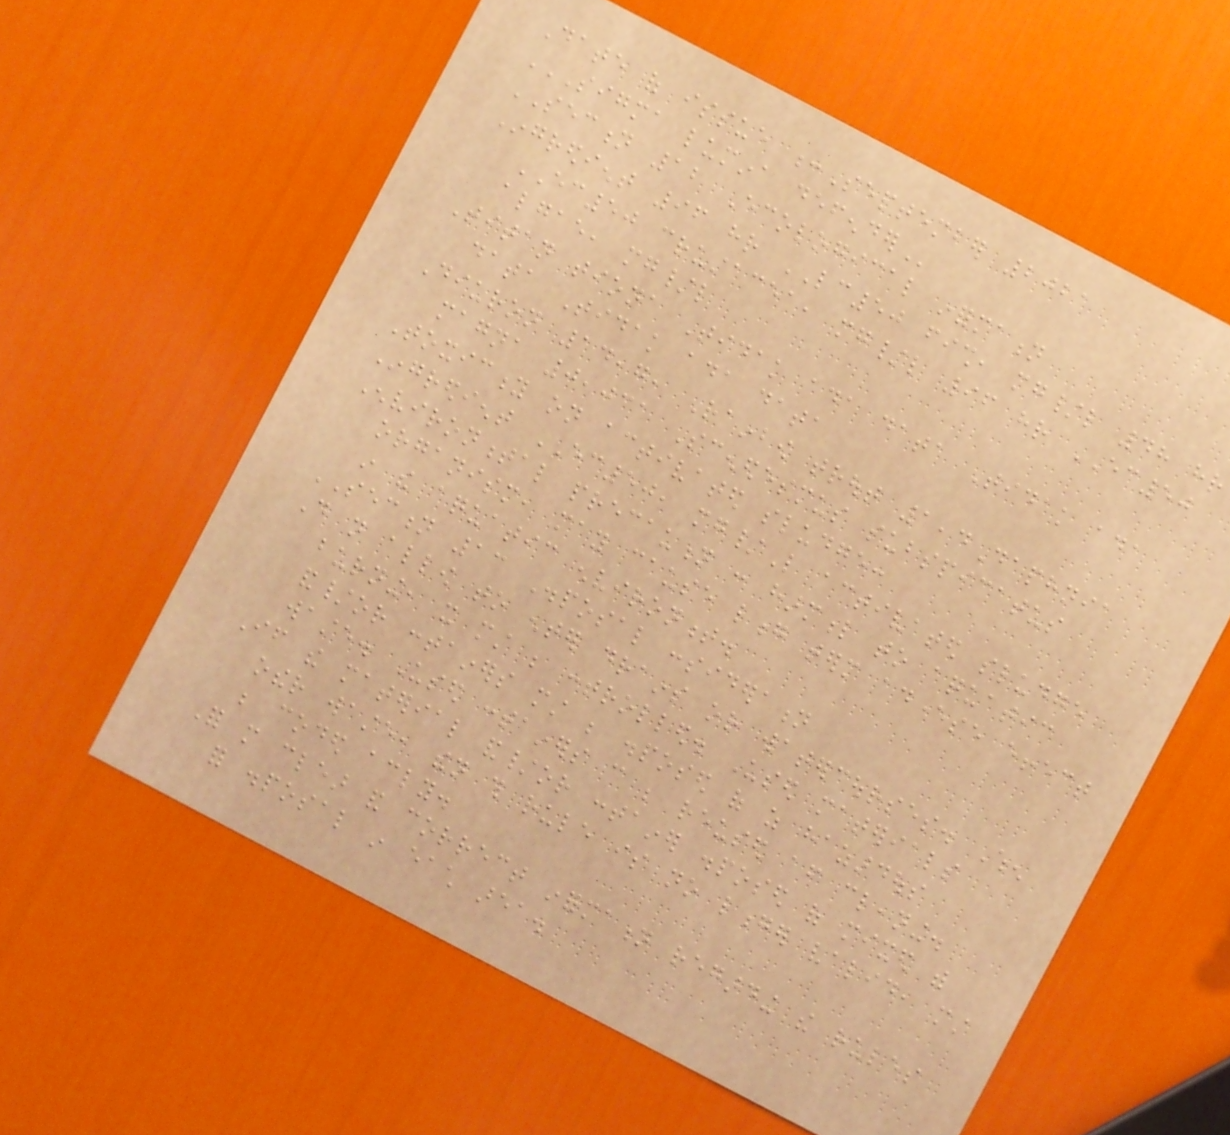Date of issue :September 2021
SIGMA LUMINA DEFENDER
SECTION 12 Ecological information
Ingredient 96 hr LC50 fish, mg/l 48 hr
EC50 crustacea, mg/l 96 hr EC50
algae, mg/l
Titan tiona Tidak ada data Tidak ada
data Tidak ada data
Diuron 14,7, Rainbow trout 1,4Daphnia
magna 0,031 Scenedesmus subspicatus
Toxicity on activated sludge:
Ingredient EC50, mg/L activated sludge
Environmental precaution : harmful to aquatic
organism, may cause long term adeverse effect
in the aquatic environment.
SECTION 13 Disposal consideration
Do not allow to enter drains or watercourses. When
burning, it must be controlled. Used materials
and/or containers must be disposed of as hazardous
waste. Used containers can be reused after cleaning.
If the material and/or container disposed of mixed with
other waste, then this rule is no longer valid, must
be coded accordingly.
For more clear and correct information regarding the rules
for disposal in each area.
